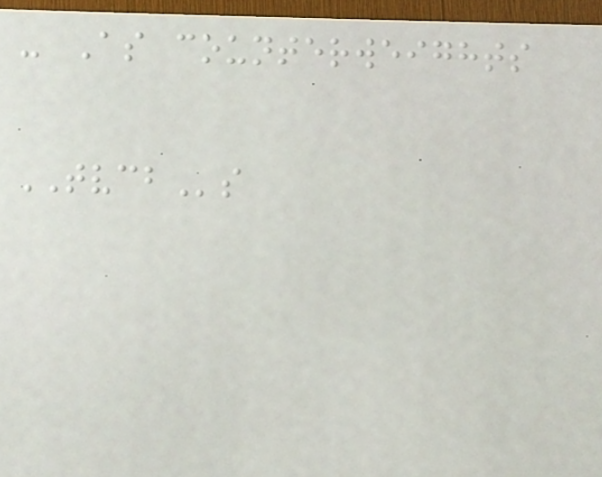- As counterweights
TVCBs
